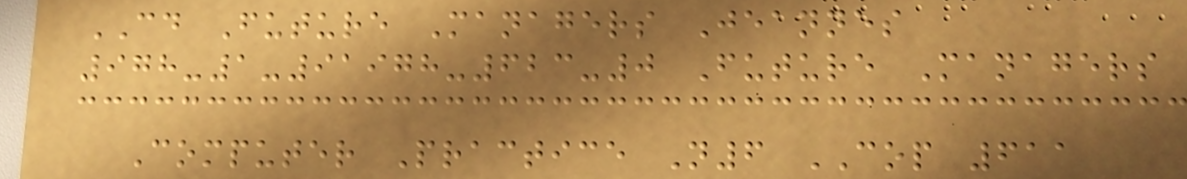CD Future Managers Jeannes
978-1-91978-623-0 Future Managers
Computer Practice N6 COP 611
